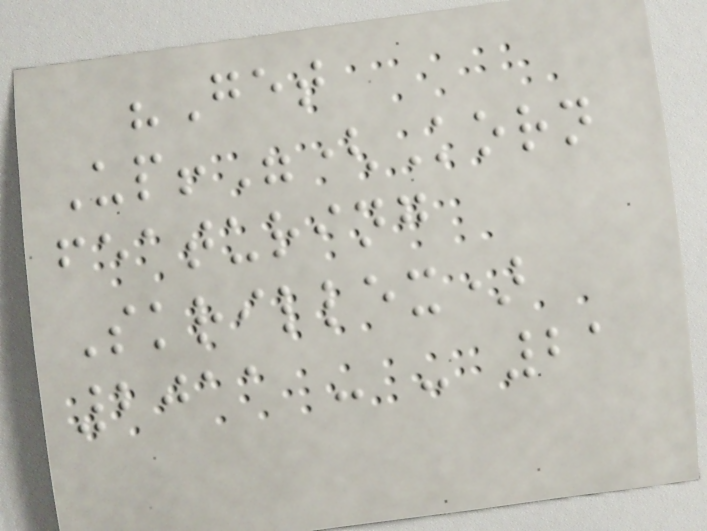"Get
Up!"(Korn
featuring
Skrillex)
2011 - - 21
